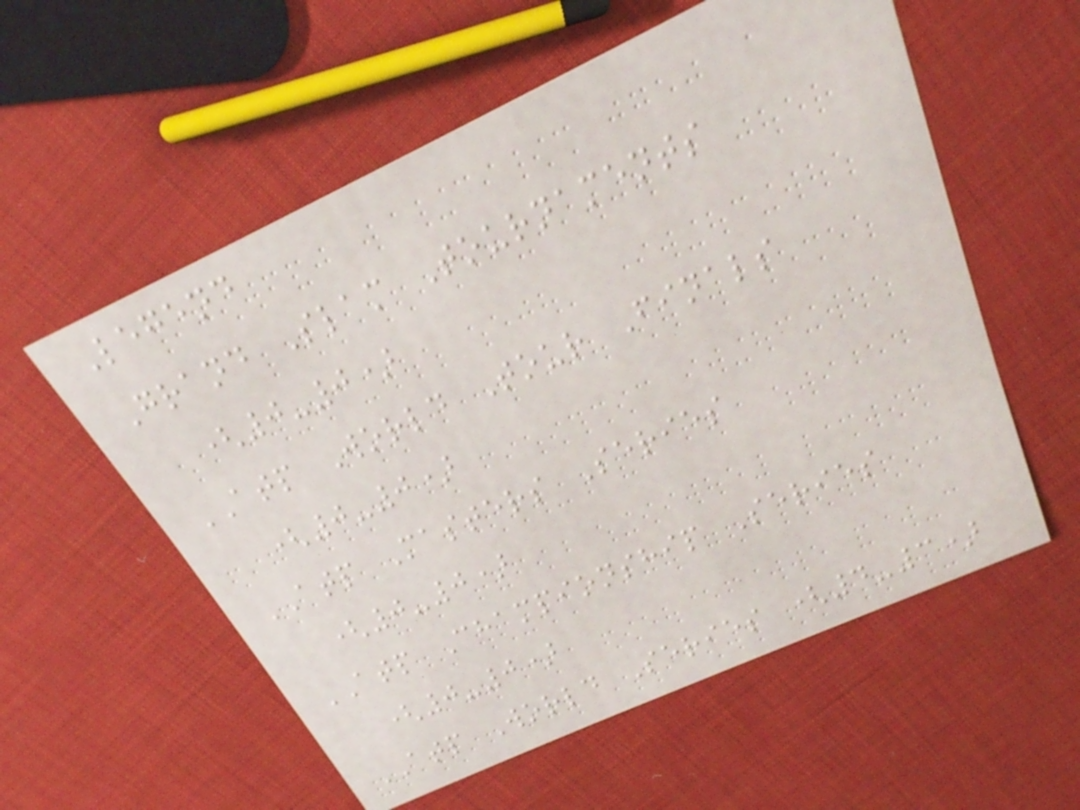Legend
Grand Slam Tournaments
(0-0)
ATP World Tour Finals
(0-0)
ATP Masters Series
(0-0)
ATP Championship Series
(0-0)
ATP World Series (4-3)
